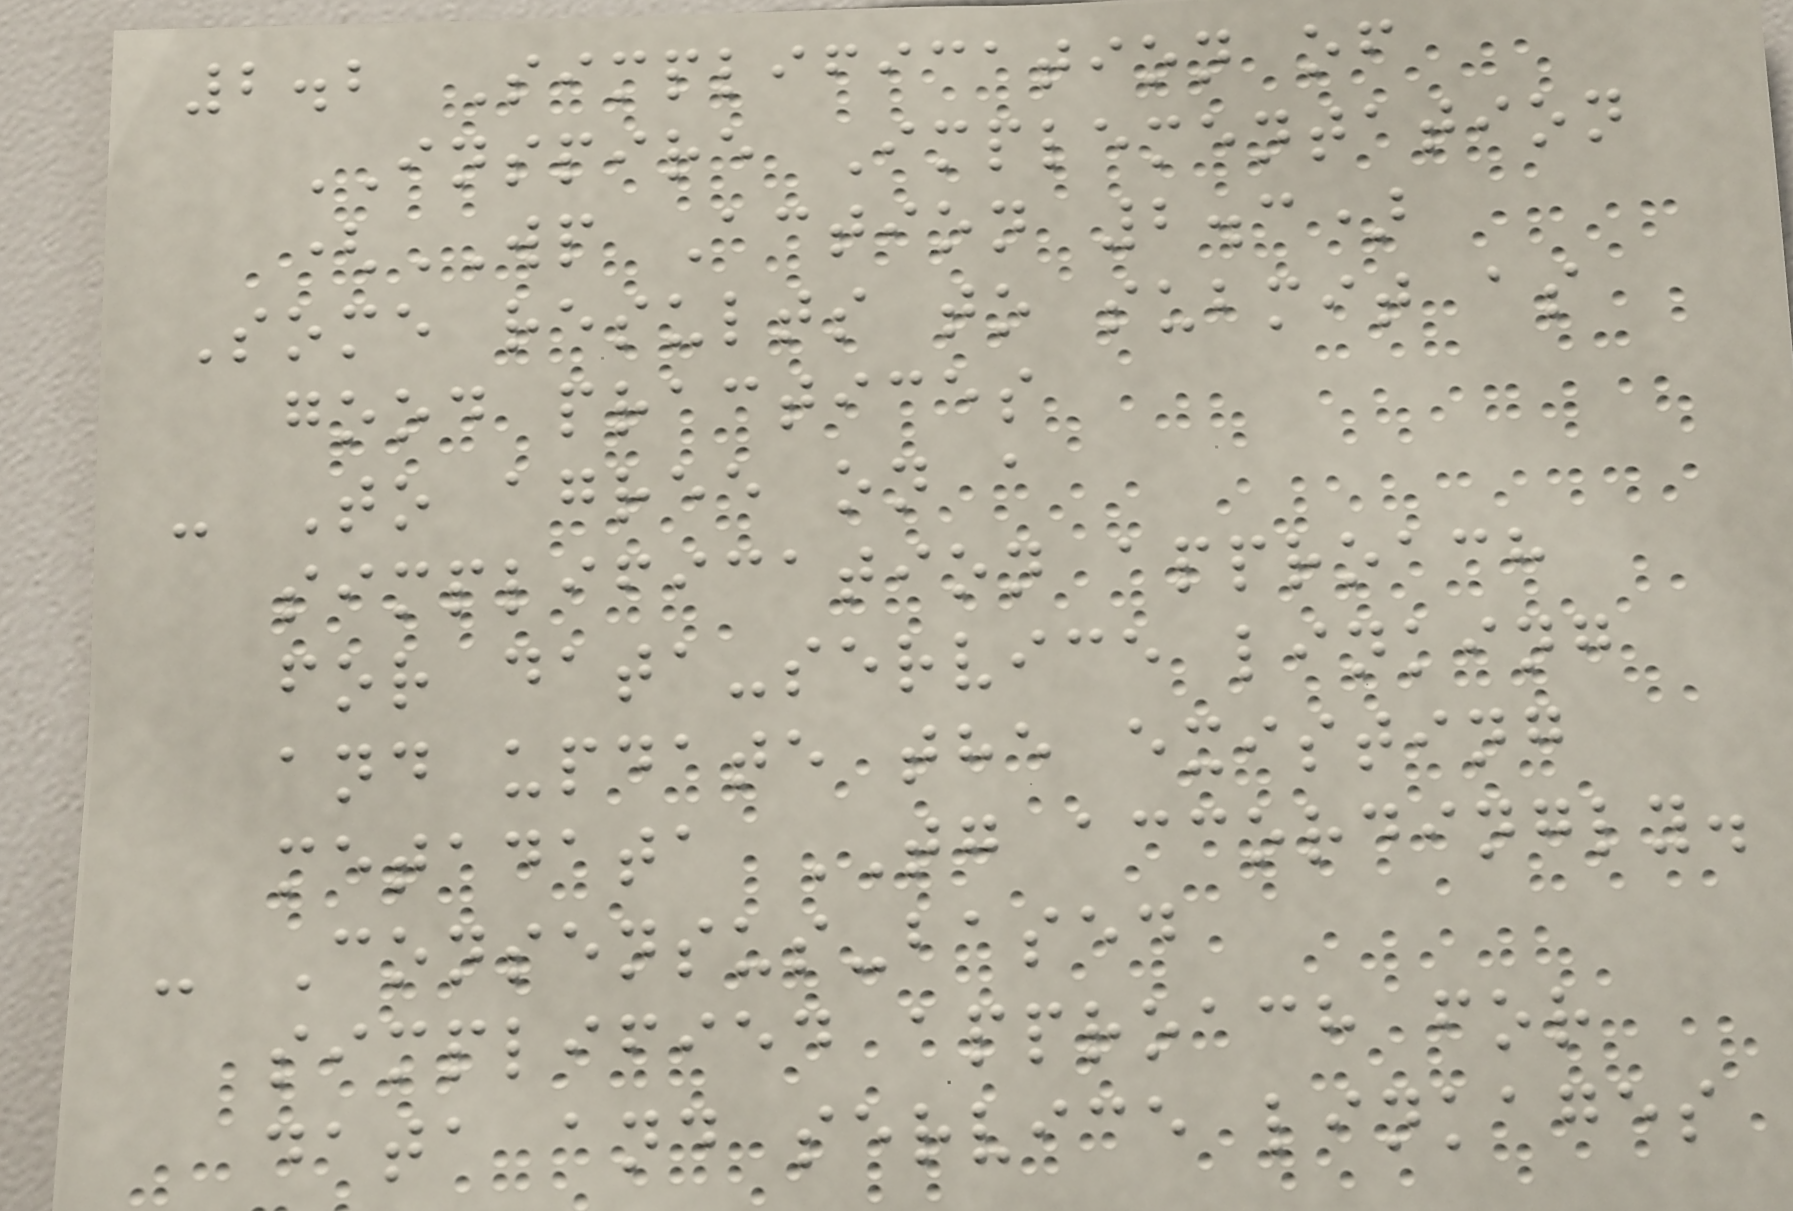2.2 Simplification of
INSPIRE Implementation
(WP Action 2.3)
Some results to submit as
good practices
- To agree on a
simplification approach
for data-service linking
and update the existing
metadata TG accordingly.
- Consensus-based
simplified approach for
data and service linkages
